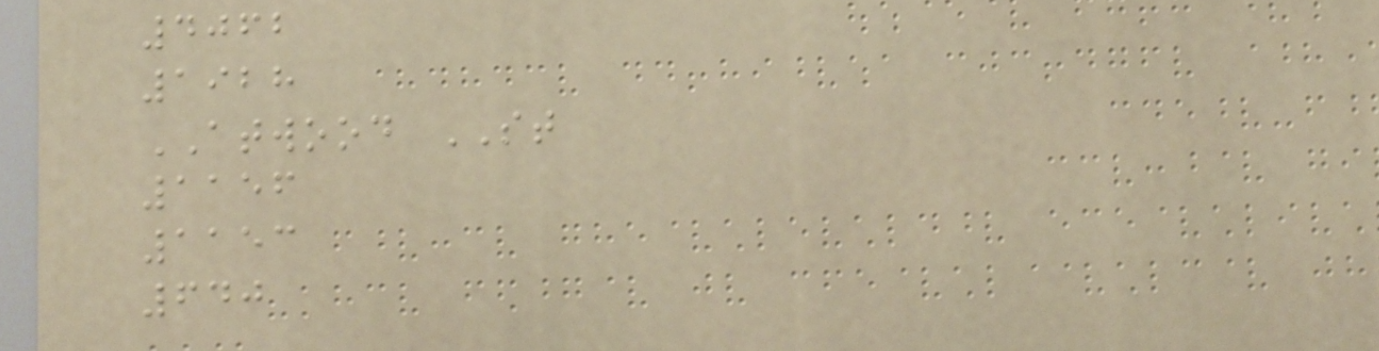4062
1928
ATWOOD ST
1156
1153
640
